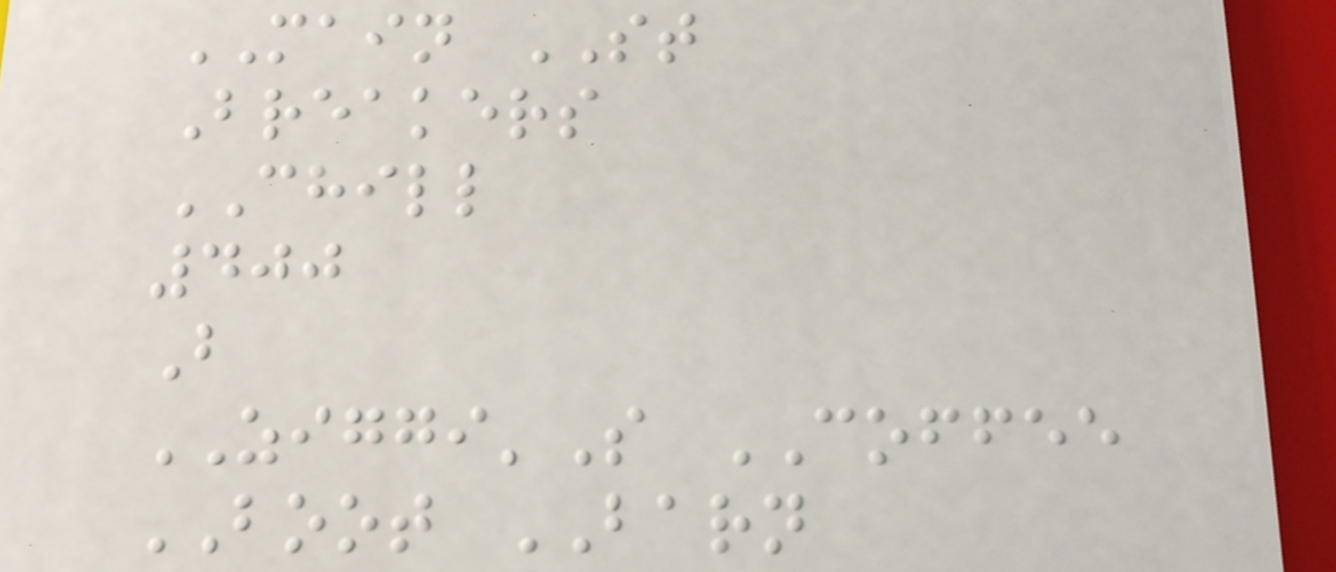MAIN ST
Breakers
CHILL
400
B
ZIGGI'S COFFEE
BOOT BARN
